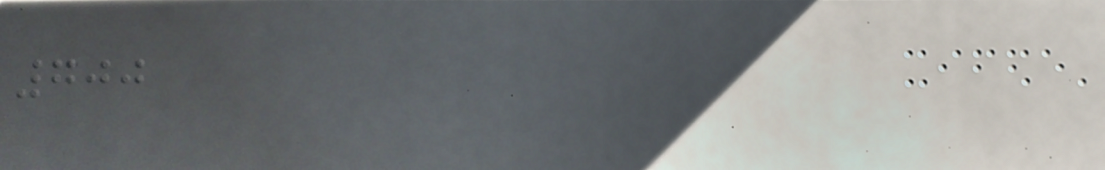700
